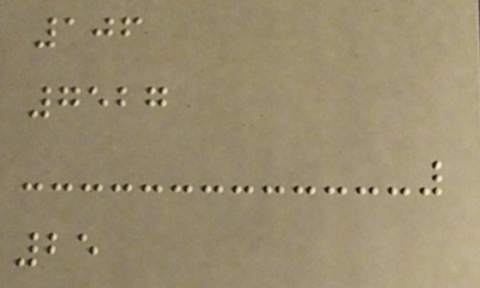106
7527
25
